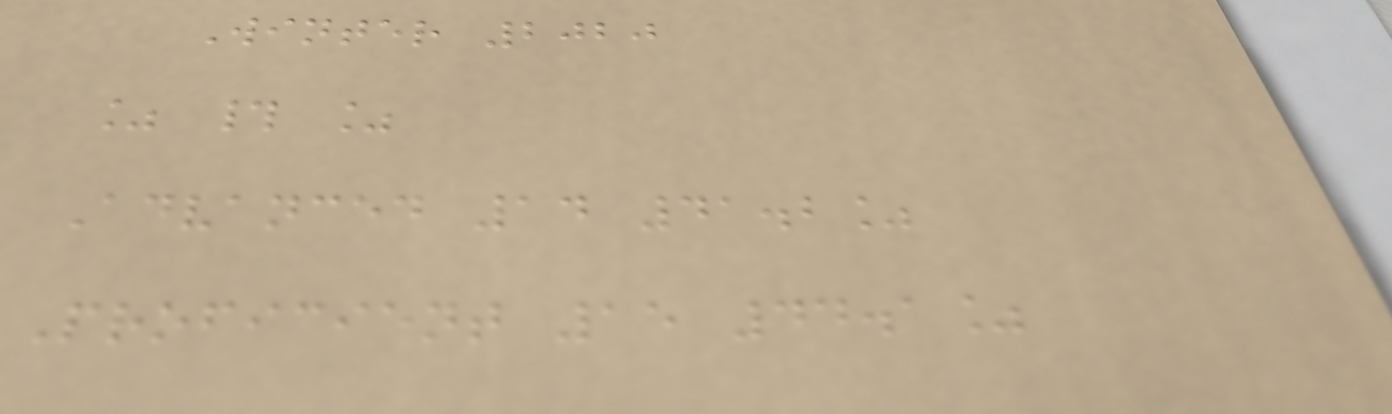Winter 2020
% # %
Advanced 14 41.2%
Proficient 15 44.1%
